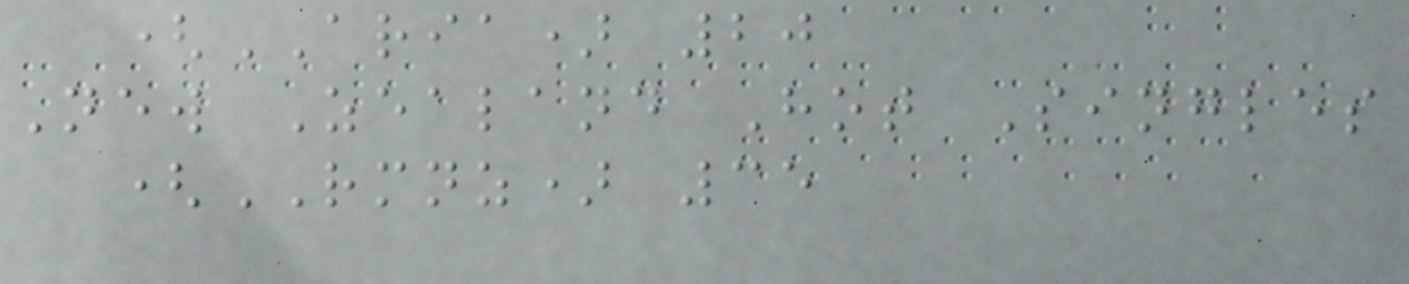(ARIA) 20
New Zealand Hot Singles
(RMNZ) 35
